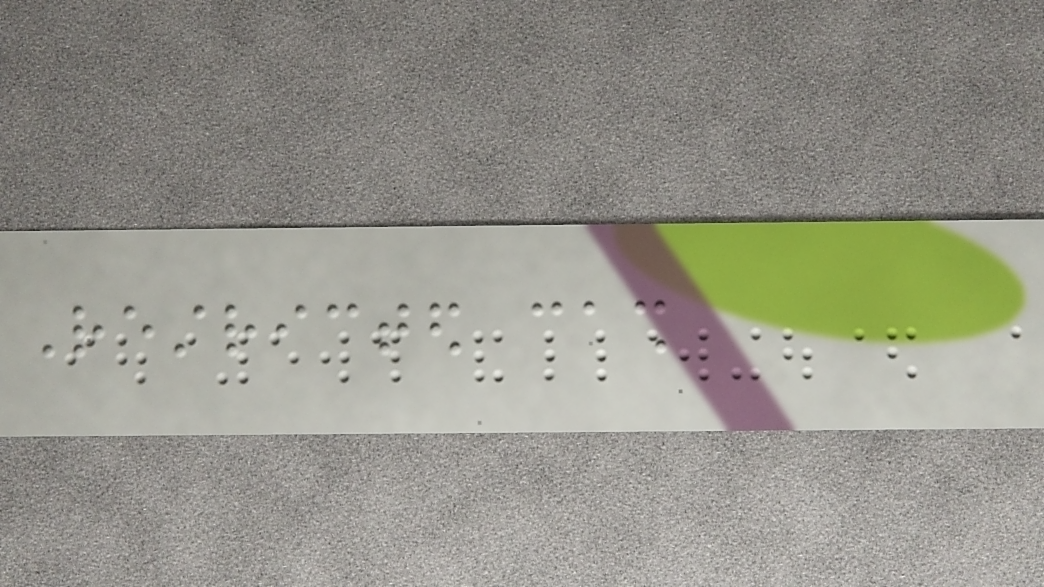Restricted cash
